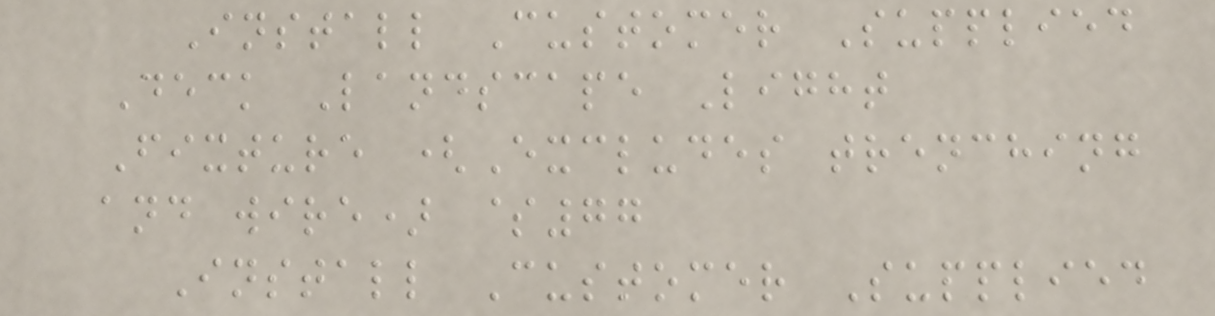Install Customer Supplied
Deck Landscape Light
Fixture (Excludes trenching
and wire) $77
Install Customer Supplied
